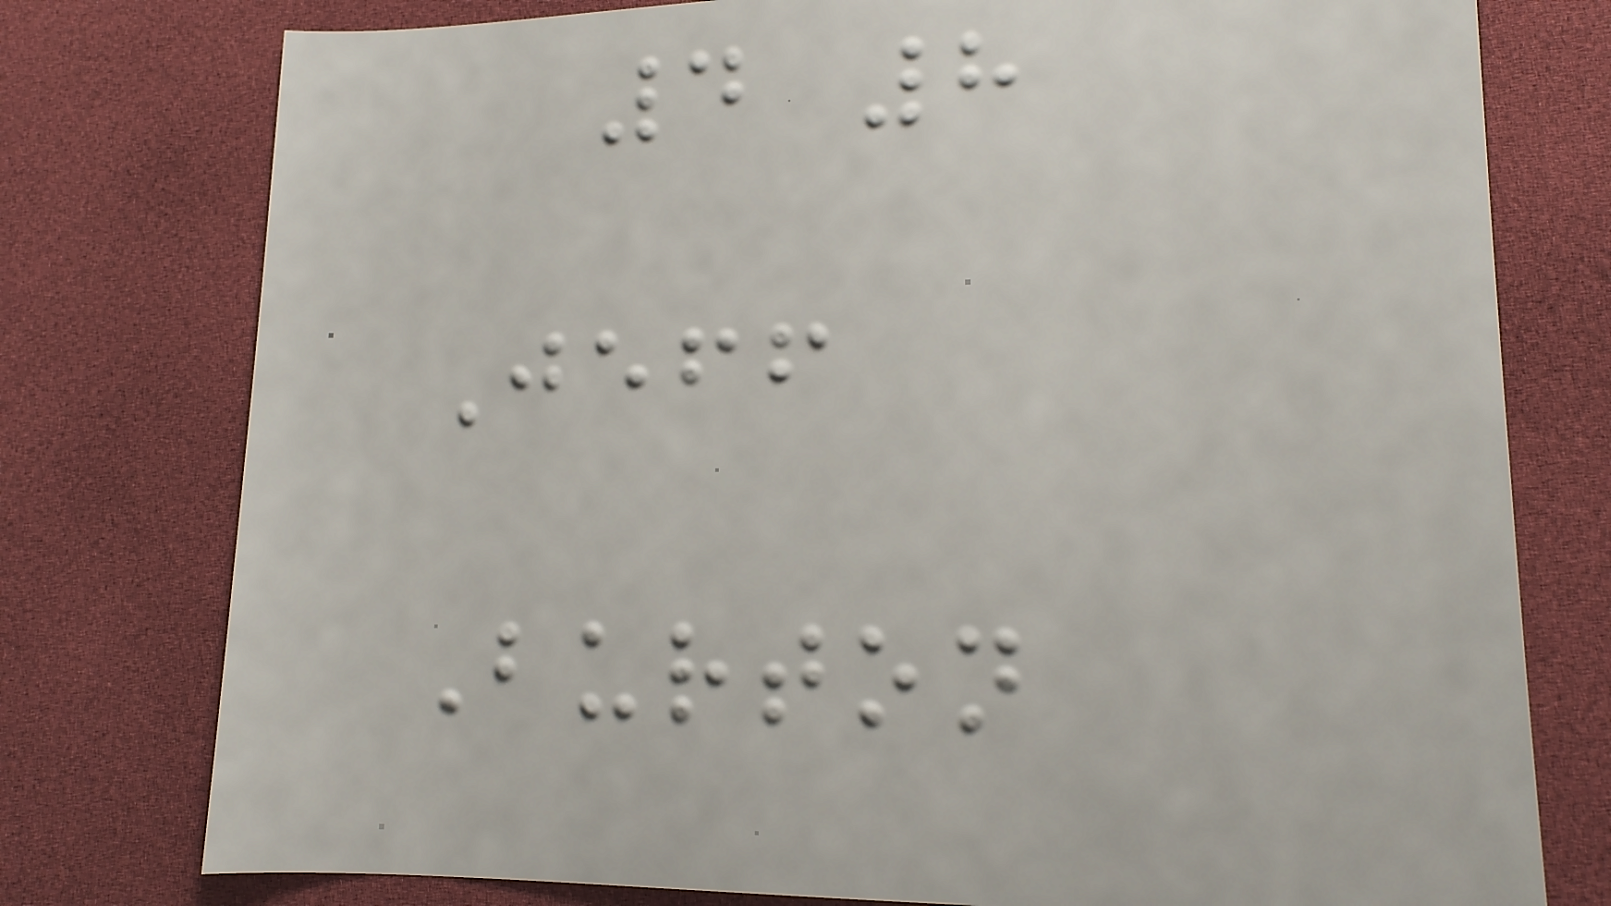4 8
Jeff
Burton
